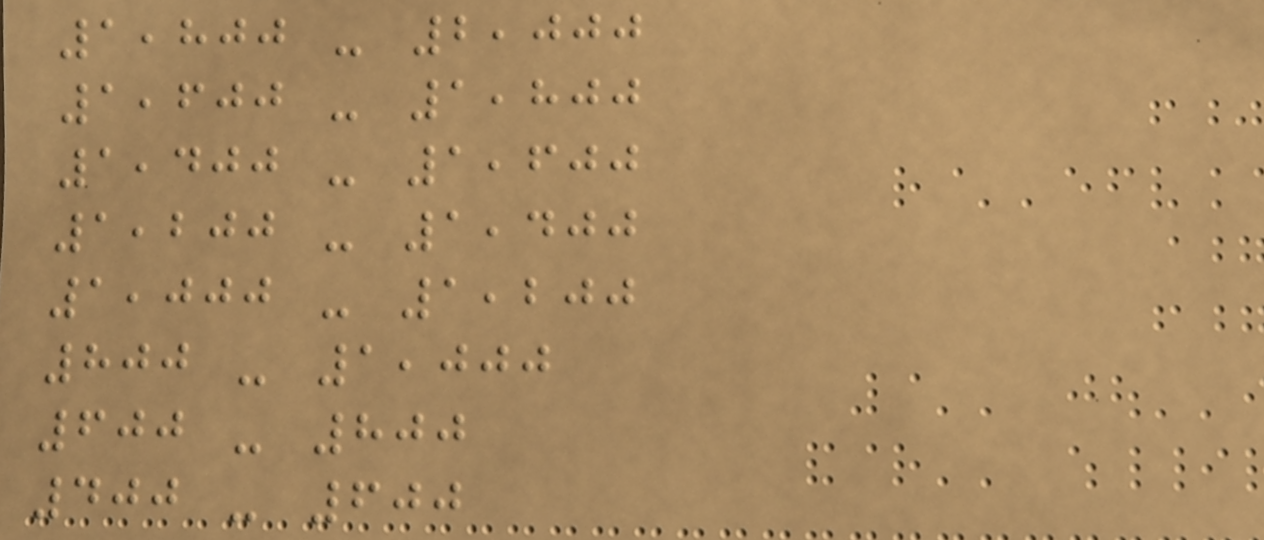1,800 - 2,000
1,600 - 1,800
1,400 - 1,600
1,200 - 1,400
1,000 - 1,200
800 - 1,000
600 - 800
400 - 600
